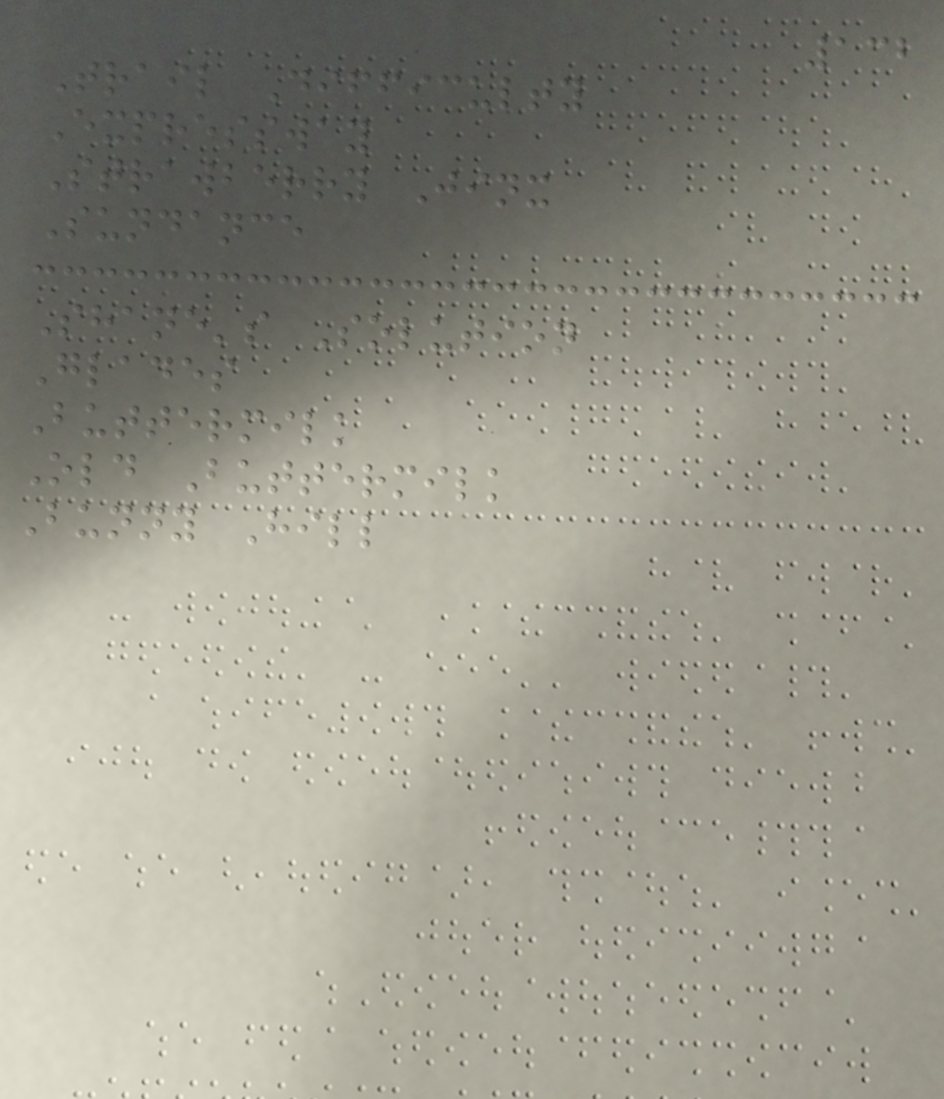132
Trail Difficulty
Expressway
Strawberry Jinx
Sundance
Shane's Solution
Glades
Buttermilk
Old Buttermilk
Bunny Hill
